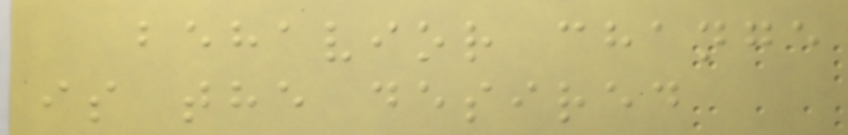behavior change
is the desired
